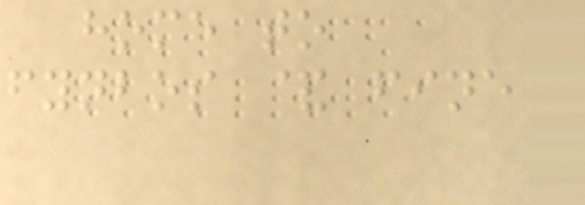home to
fynbos & fine
